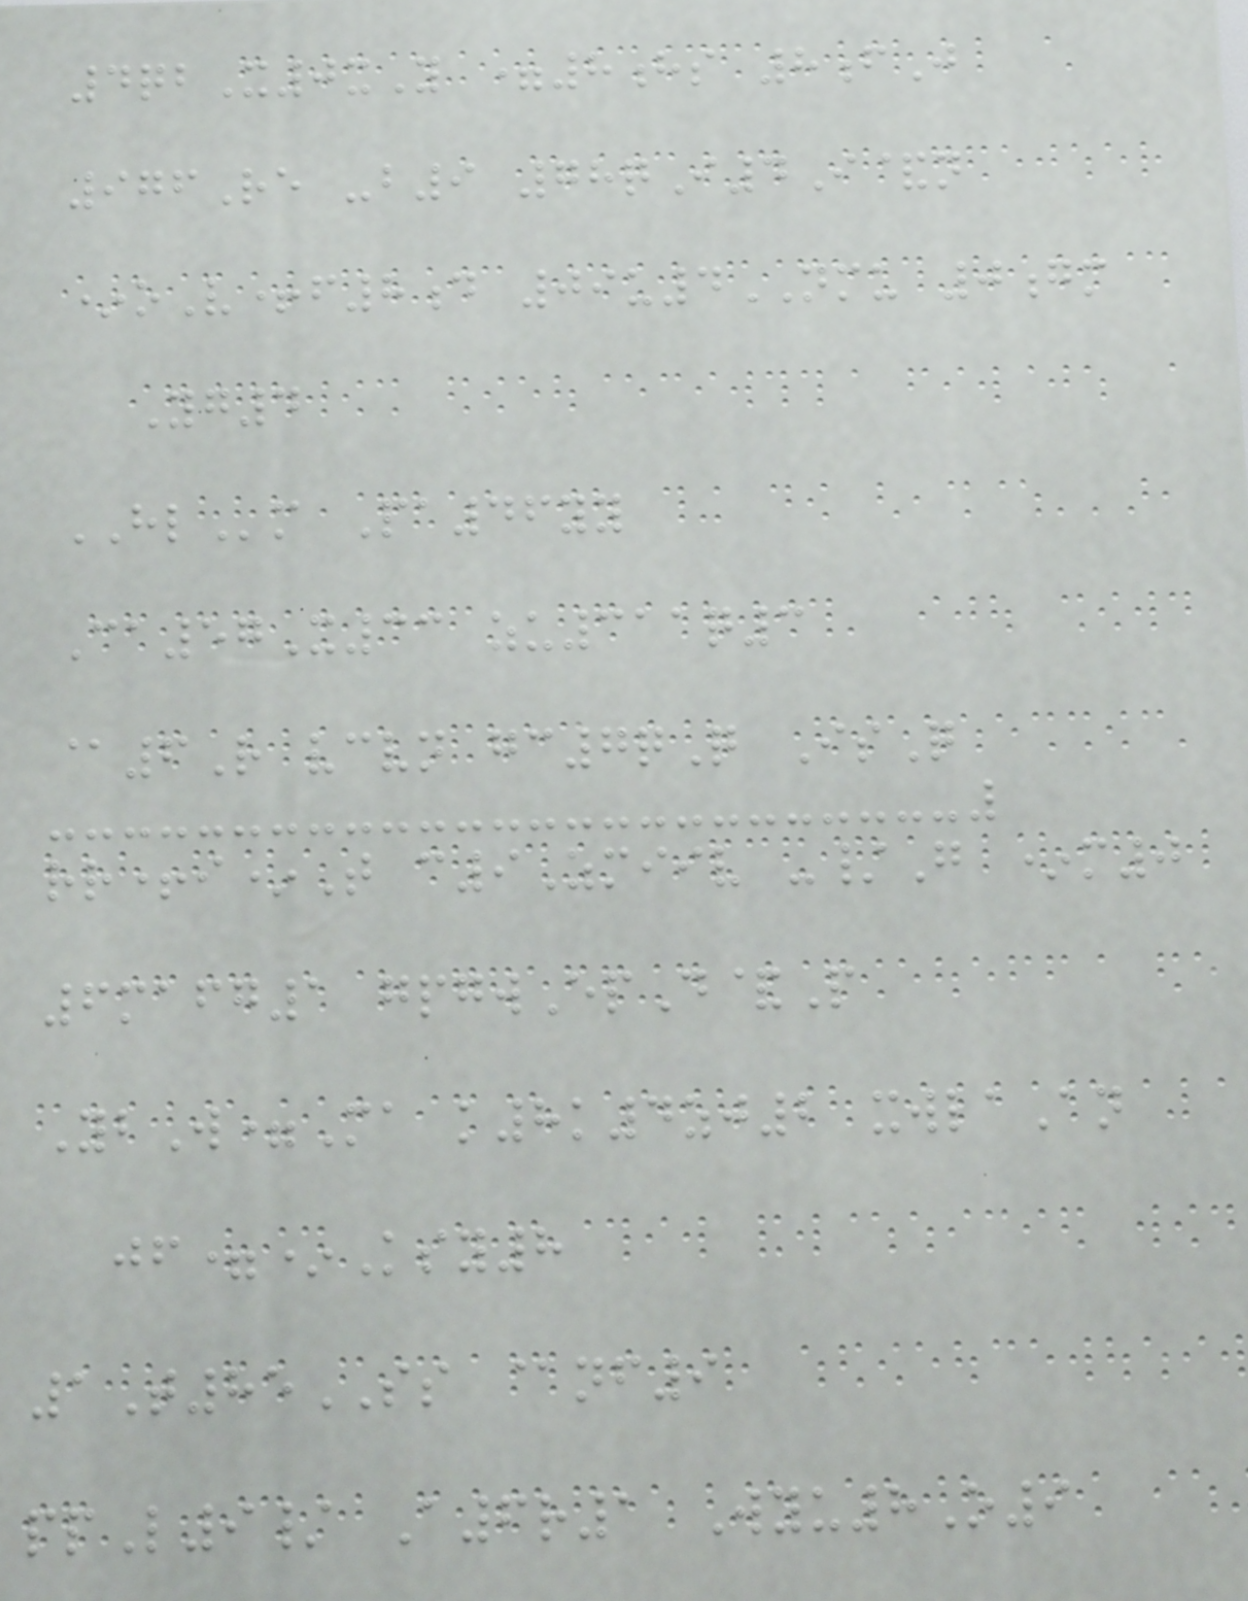4qbX0xY =8hs 8fJ
976Re -b9 78qI4I&n
*oV+f8d 09u4NMU 0gm
Yg4
HLm Pa46yy
Ca57X33 zu311q3
@6R vcvn gc7qQ IsQ
rr+i*T c9Zmiiv -/G *m0
6mafg1 gpgwEpD&P
YbW=Ma k8k4zj2 xwlaAn
jf=*Ksy8
1T85SS @nf9
ppL9/ A6r1 Wyu8O9
